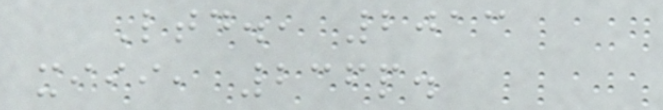Ltd., 2013
xiii, 236p.
